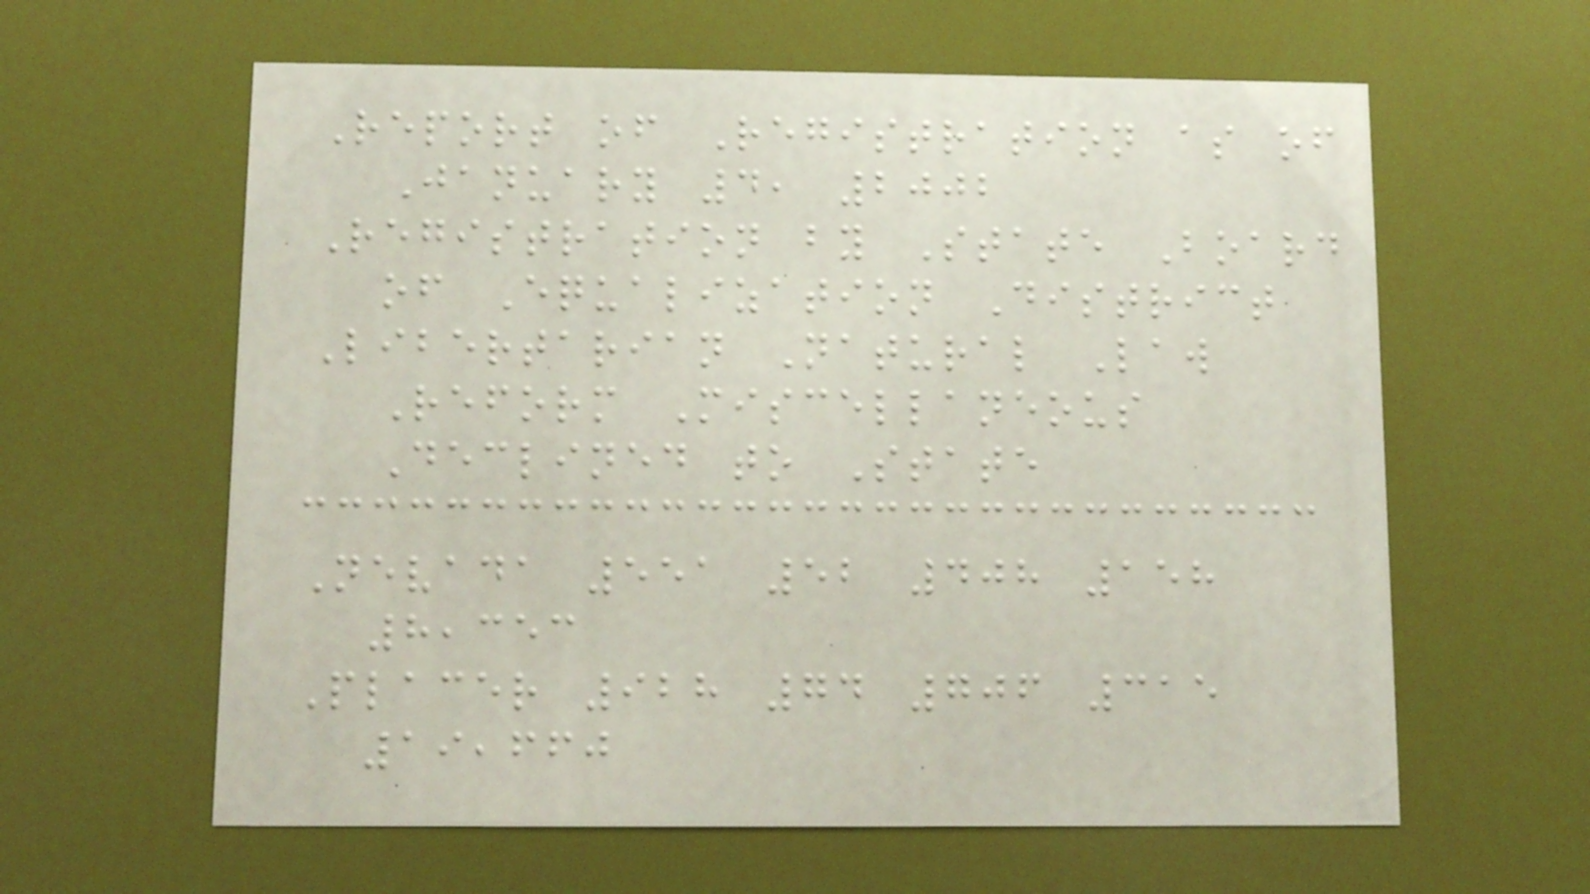Report of Registration as of
January 4, 2002
Registration by State Board
of Equalization District
Libertarian Natural Law
Reform Miscellaneous
Declined to State
Nevada 551 52 408 158
8,353
Placer 928 74 706 315
19,660
